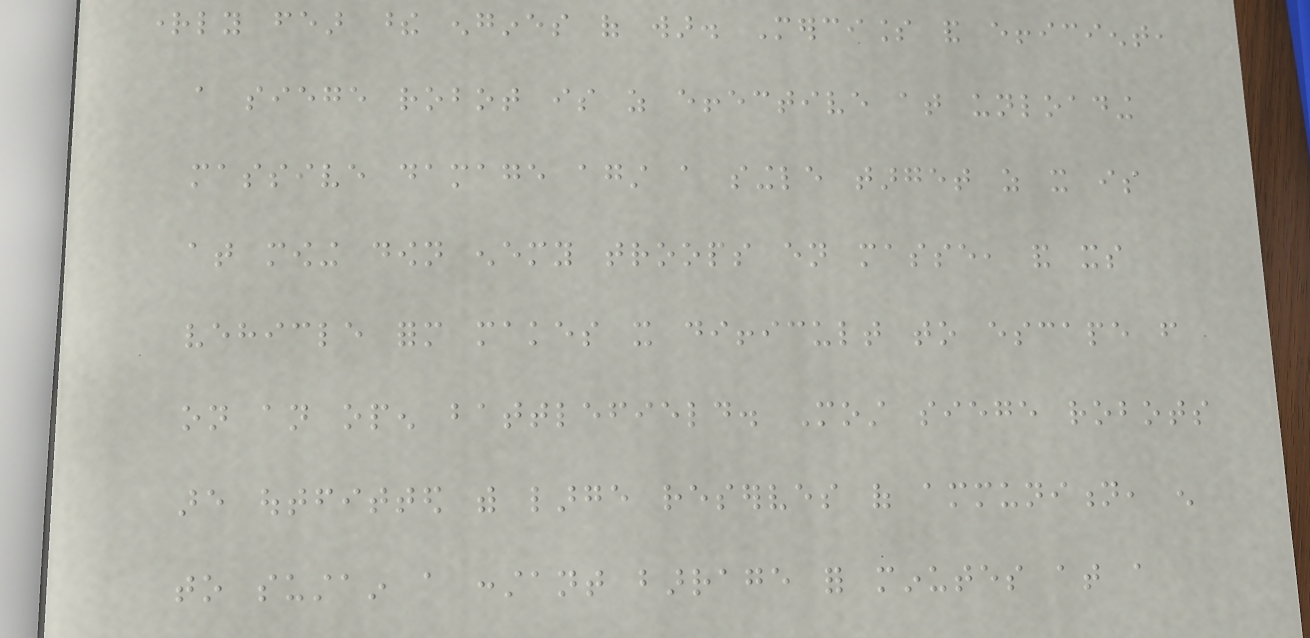rightly fear these engines of war. Merciless and efficient,
a siege robot is as effective at unloading
massive damage against a single target as it is
at mowing down enemy troops en masse, and its
vehicle form makes it difficult to escape from
on an open battlefield. Most siege robots
are outfitted with large reserves of ammunition, enough
to sustain a constant barrage for minutes at a
